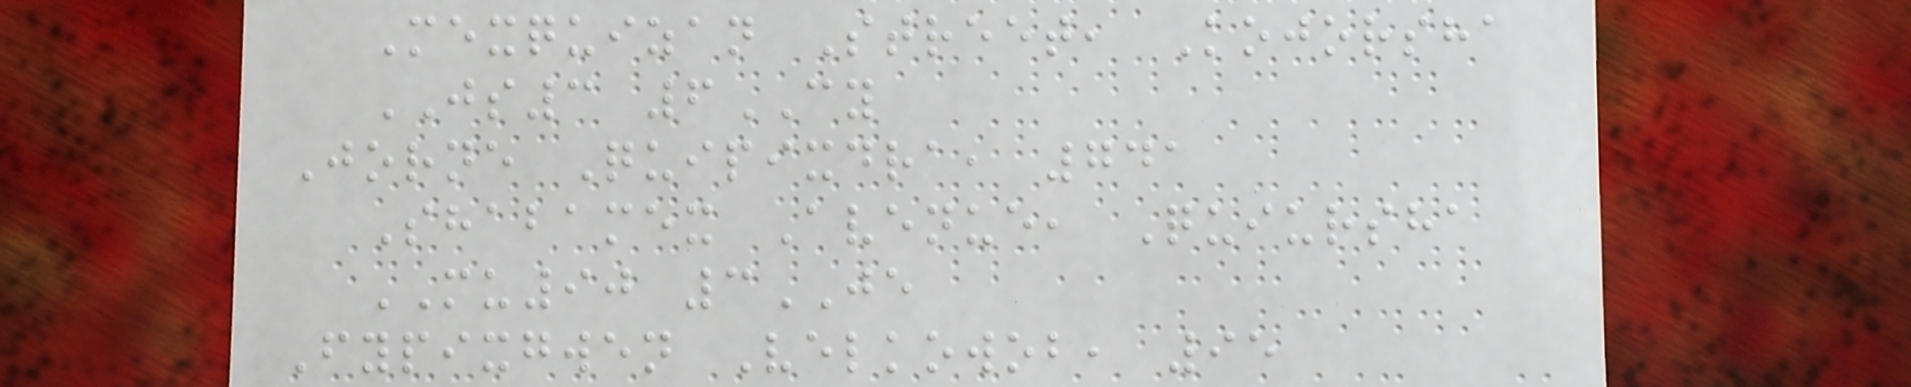Mexquizan Street, Kojorsha
JS3 6CY
Jorne Quipixdra, 741
Shabamex Avenue, Quiursha
MU90 3JE
Fypixgwen Velkowob, 95
